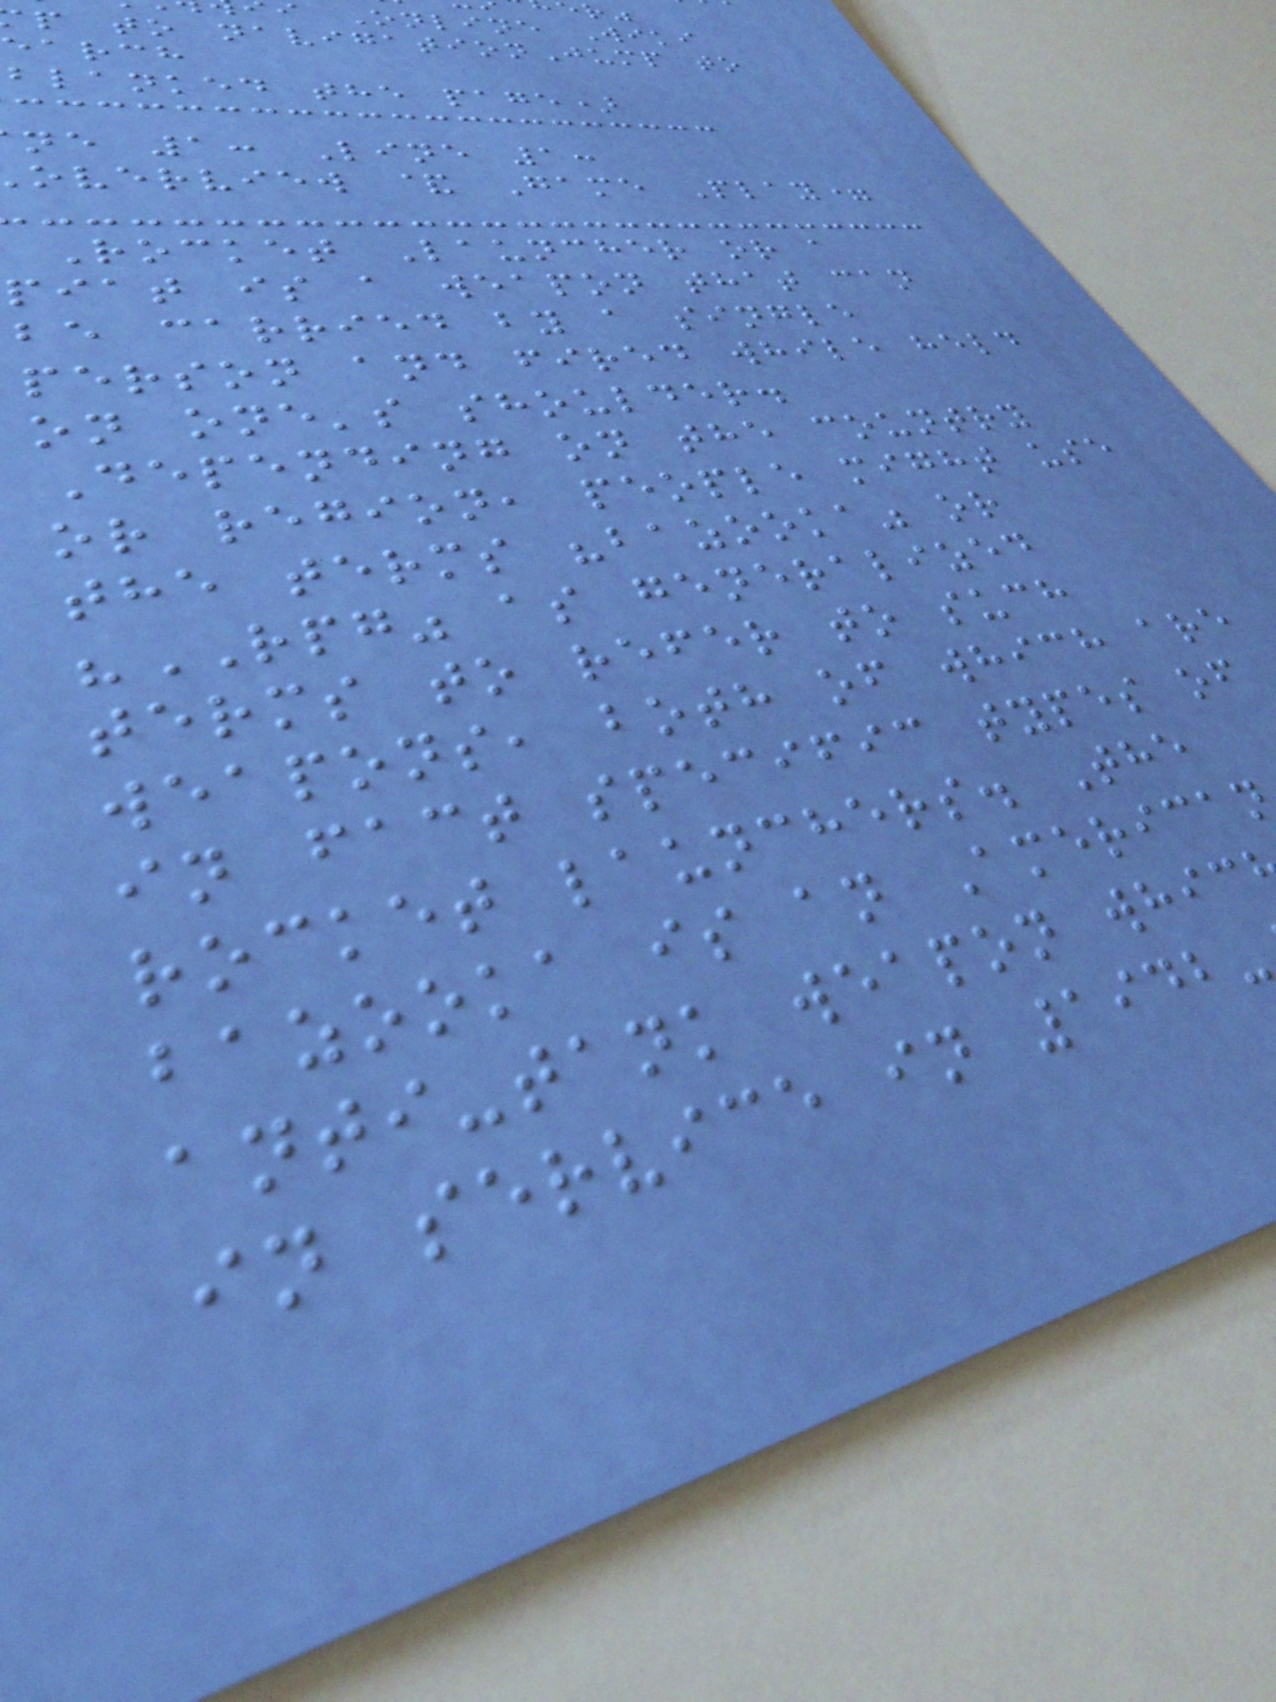Online Wiki
p to navigationJump to
earch
blanked the page)
ne 1: Line 1:
overview & Game Play=
Rocket Launcher or a
piat is a weapon that can
be carried by a single
person and fired while held
on one's shoulder.
Depending on the country
or region, people might use
the terms "bazooka" or
"RPG" as generalized
terms to refer to such
weapons, both of which are
in fact specific types of
rocket launchers. The
bazooka is an American
anti-tank weapon whic
in service in 1942-
